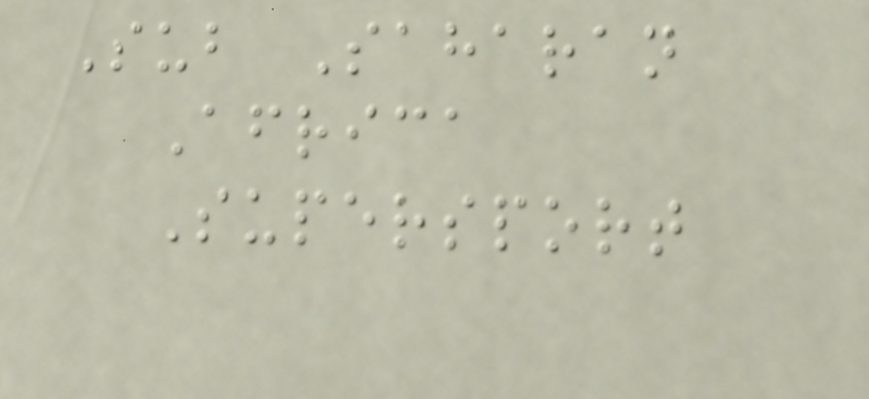Sub Saharan
Africa
Supersport
